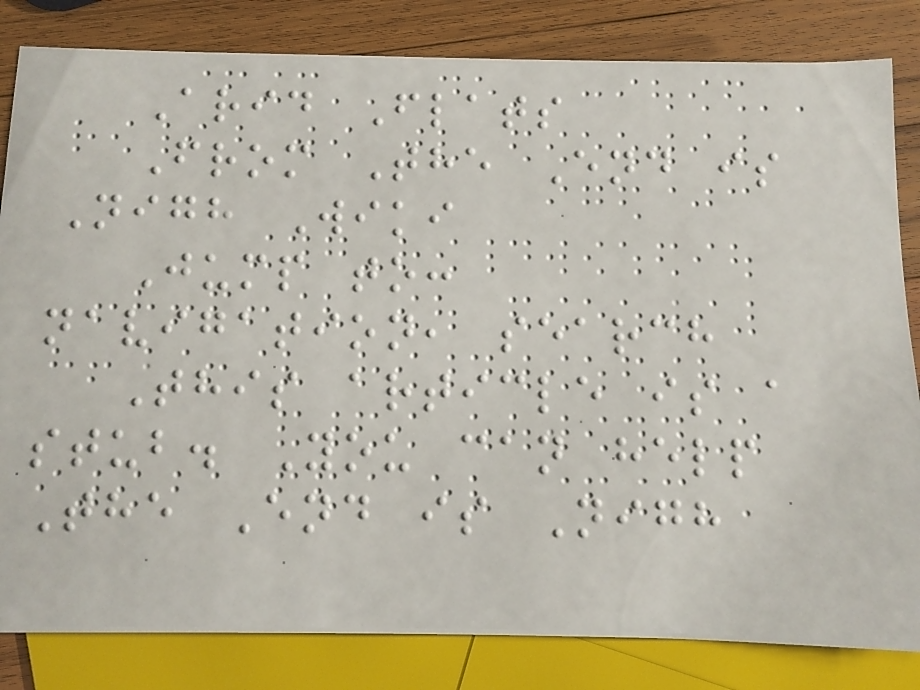Arid Flats
From The End is
Nigh Wiki
Jump to:
navigation, search
This article is a
stub. You can help
The End is Nigh
